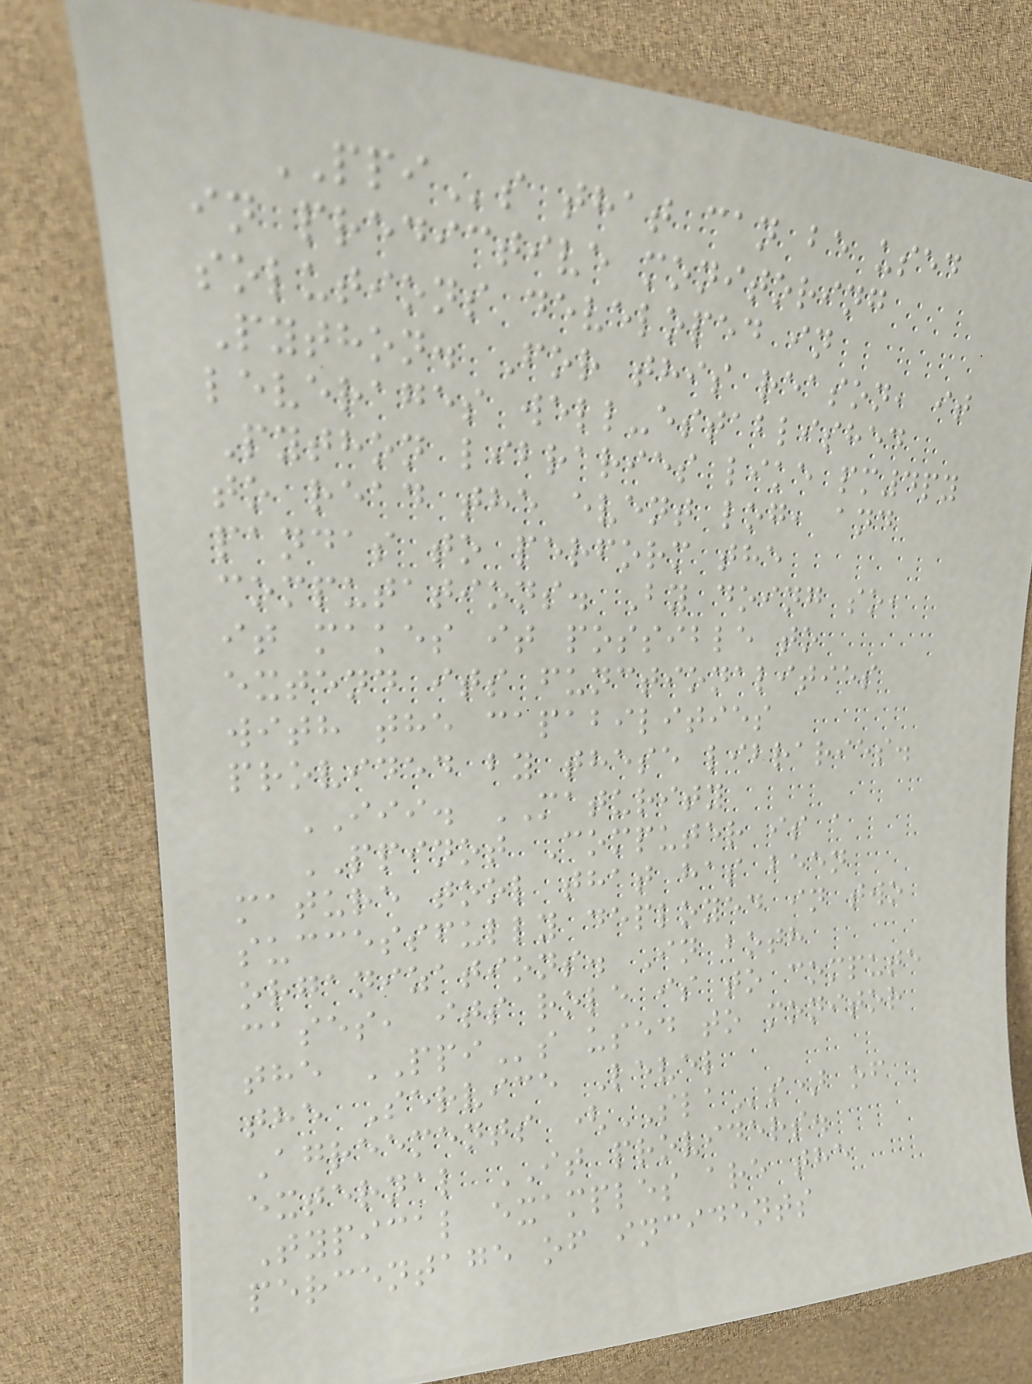PPIs that can be used
in predictive monitoring
solutions developed in
Python. For this reason, it
leverages well-established
Python libraries like pm4py
to read the event log, and
pandas to perform the
computations. By doing so,
it makes it possible to
extend its functionalities
with the capabilities
provided by these libraries.
III. MATURITY
PPINOT Computer is a
mature tool that has been
successfully deployed in two
organizations. In both
cases, its role is to compute
the PPIs used to monitor
the Service Level
Agreements (SLAs) of
external IT providers.
Typical examples are the
percentage of incidents
